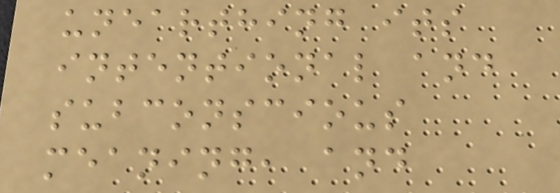unearthing its
intentional and
subconscious
meaning, and
